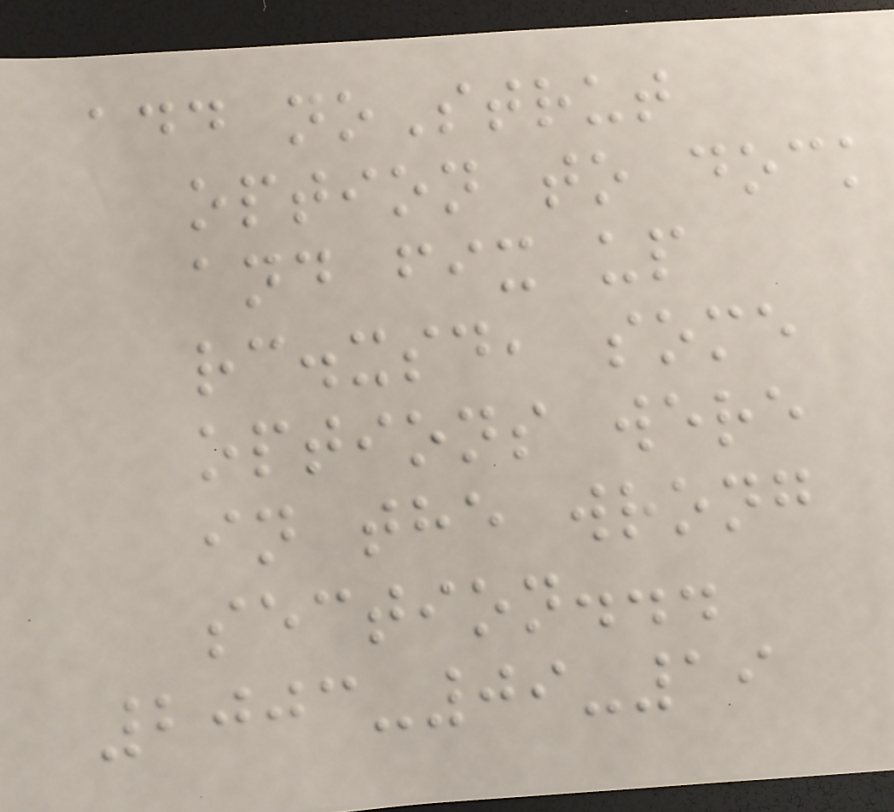add noStrut
option to dock
and fix up
rc.xsd, some
options were
in the wrong
section...
2003-09-19
